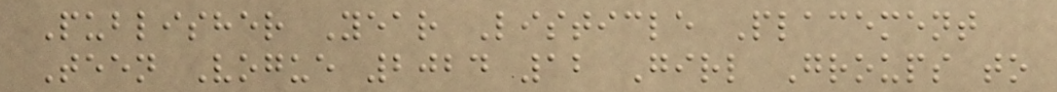Publisher Year Listicle Placement
Teen Vogue 2024 12 Girl Groups to
